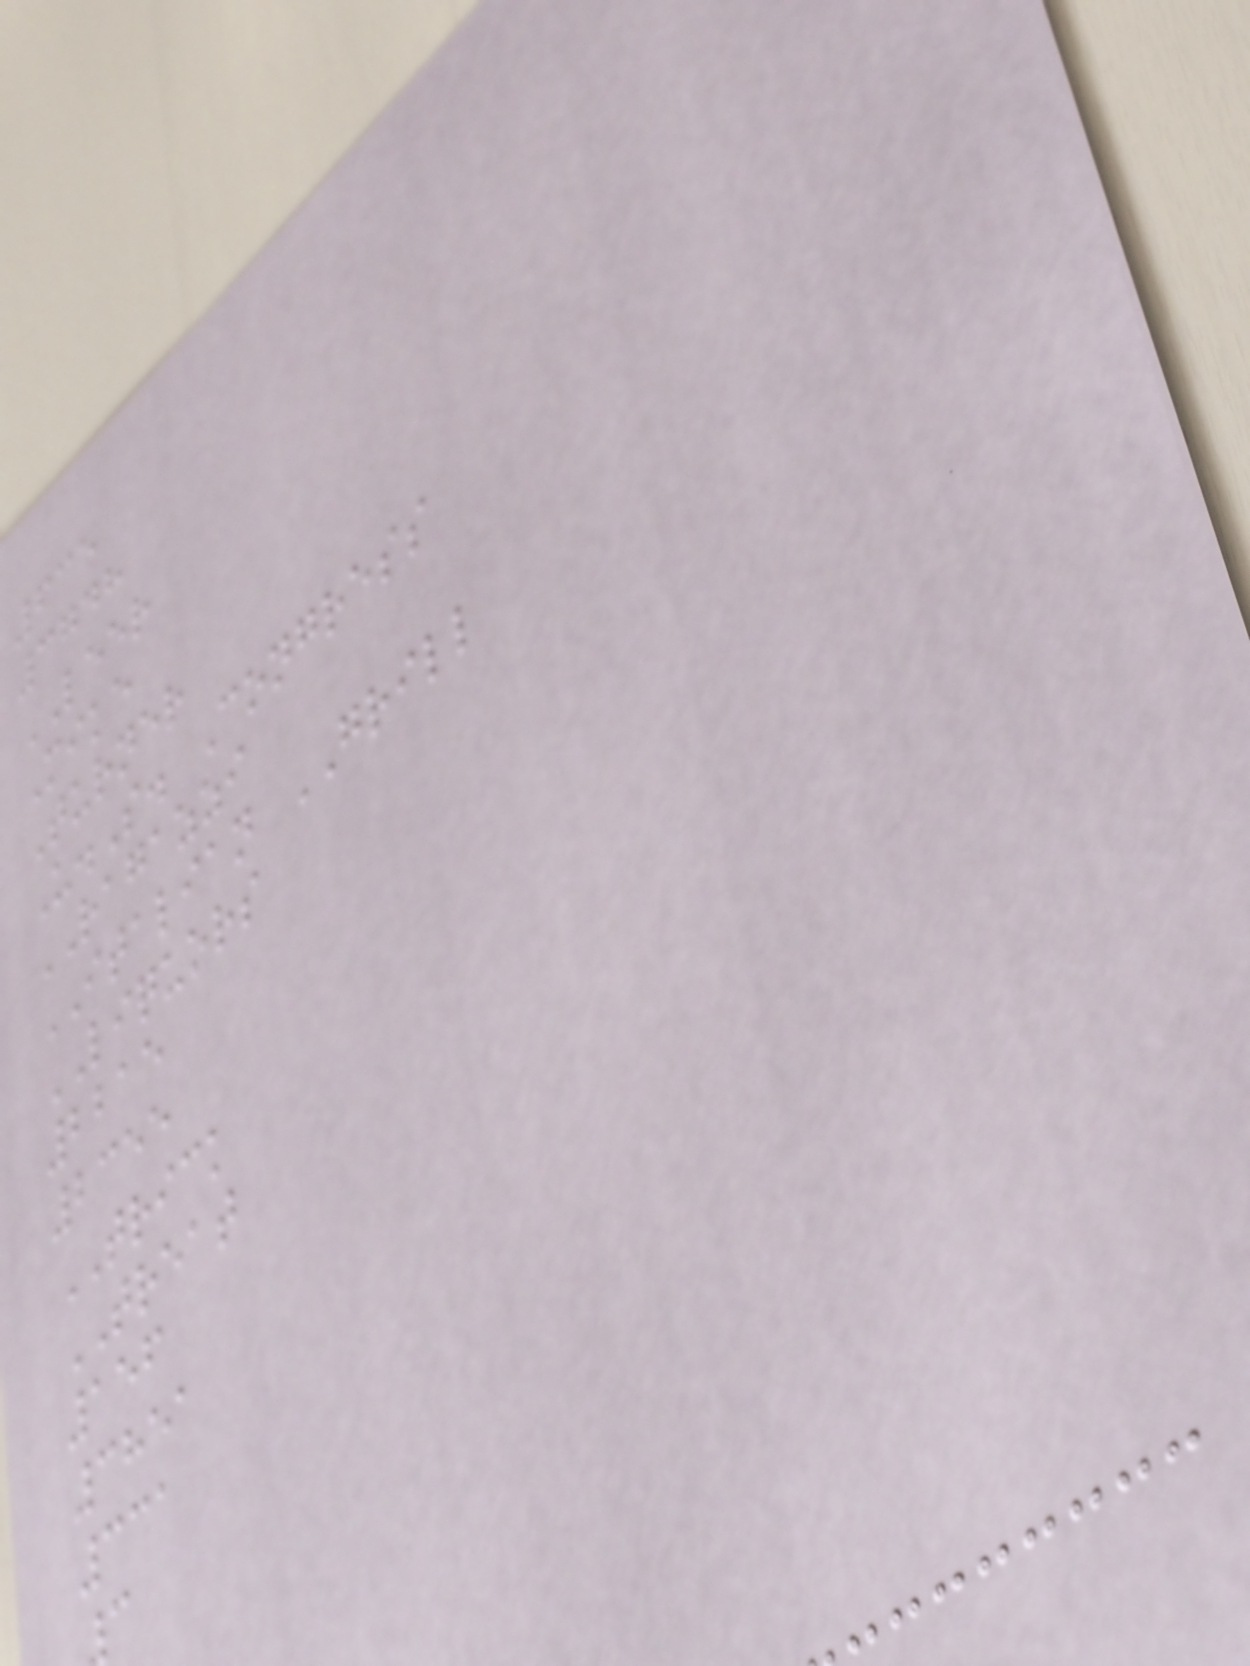635
3748
LEER
Mike
Turner
U.S. Congress
RAGAZZI
ITALIAN GRILL
LIQUORS
2215
2355
TRICK
TREAT
156
3851
331
